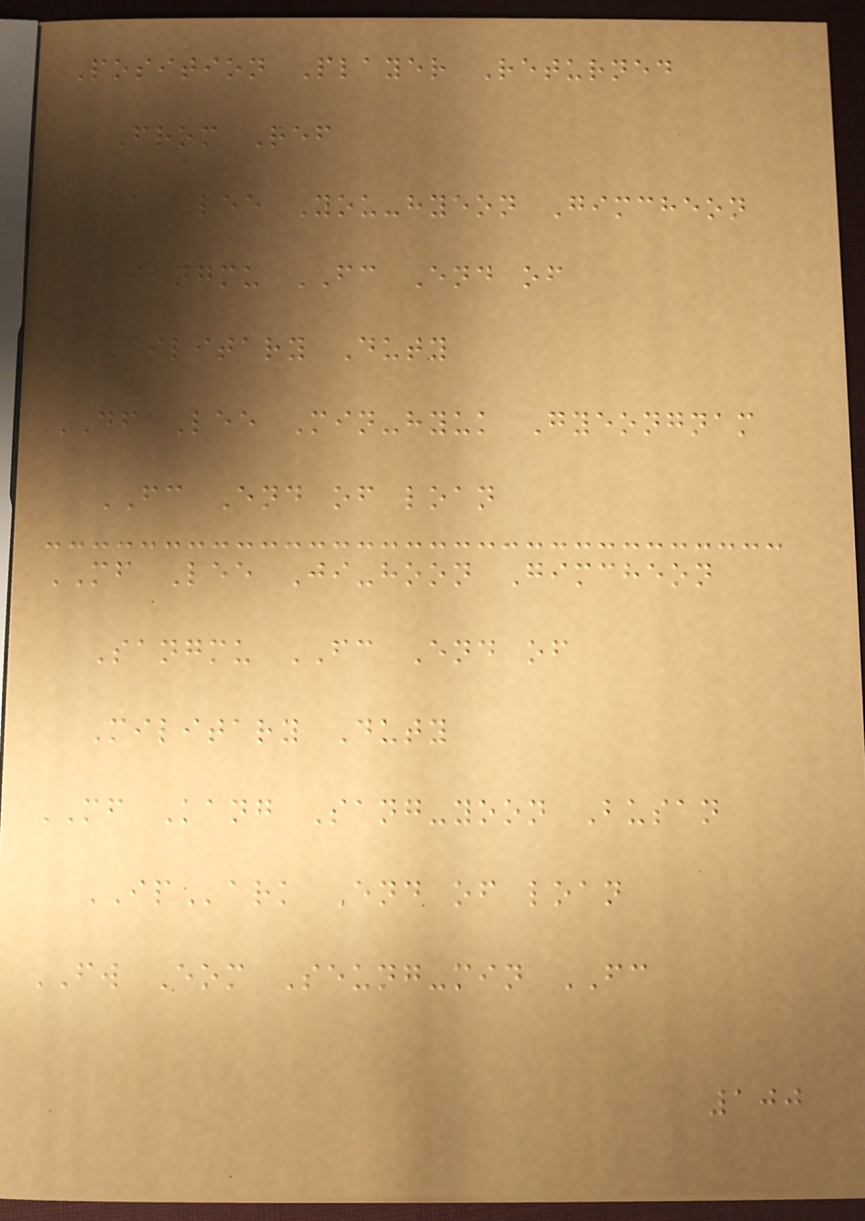Position Player Returned
From Ref
DF Lee You-hyeon Gimcheon
Sangmu FC End of
Military Duty
DF Lee Min-hyuk Gyeongnam
FC End of loan
MF Lee Ji-hoon Gimcheon
Sangmu FC End of
Military Duty
MF Kang Sang-yoon Busan
IPark End of loan
FW Eom Seung-min FC
100
